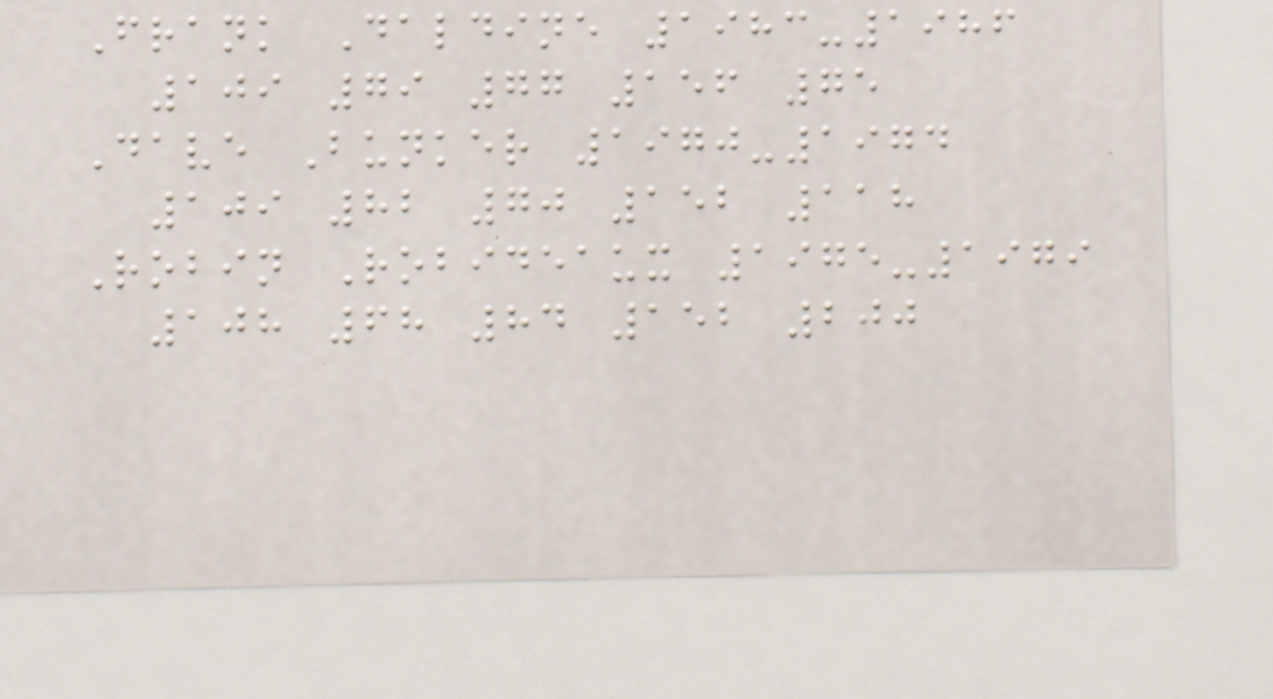Frank Daldine 1983-1986
109 79 77 156 75
Dave Bunker 1970-1974
109 82 70 152 118
Robin Robideaux 1975-1979
108 68 84 152 200
